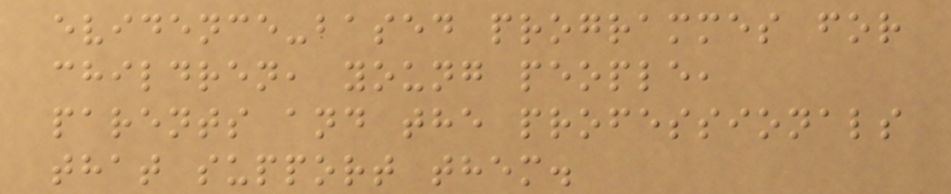evidence-based programmes for
children, young people,
parents and the professionals
that support them.
